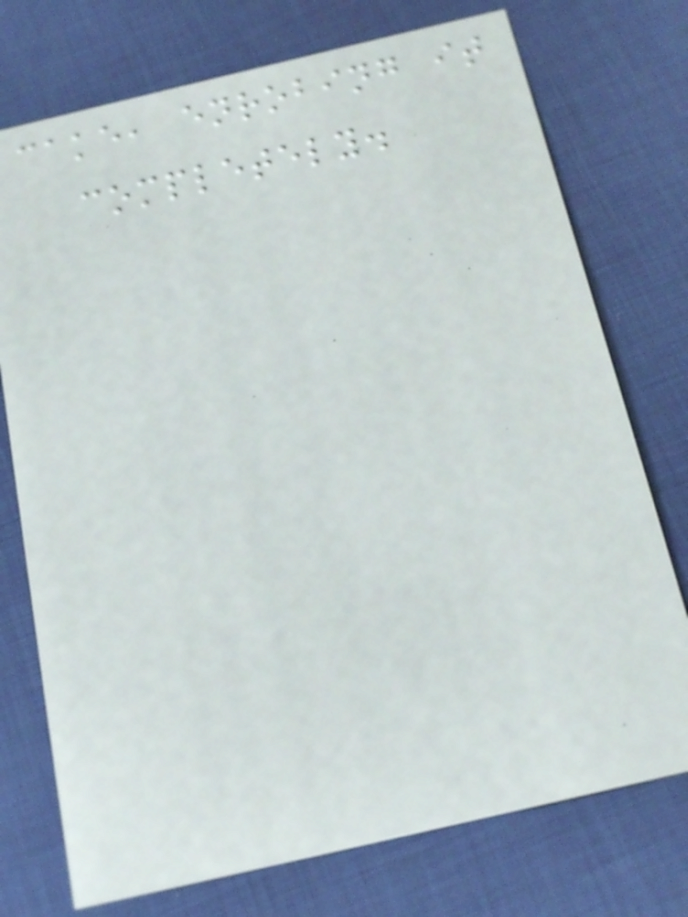cake, enrobing it
completely.
